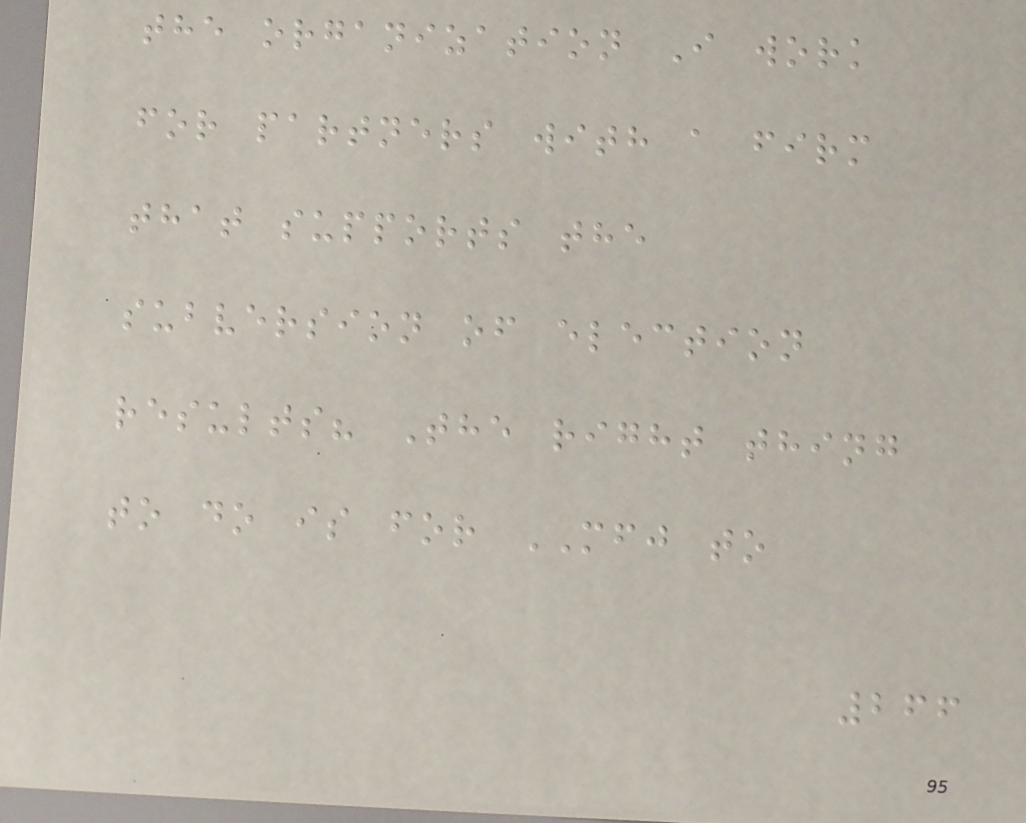the organization I work
for partners with a firm
that supports the
subversion of election
results? The right thing
to do is for MFJ to
266
